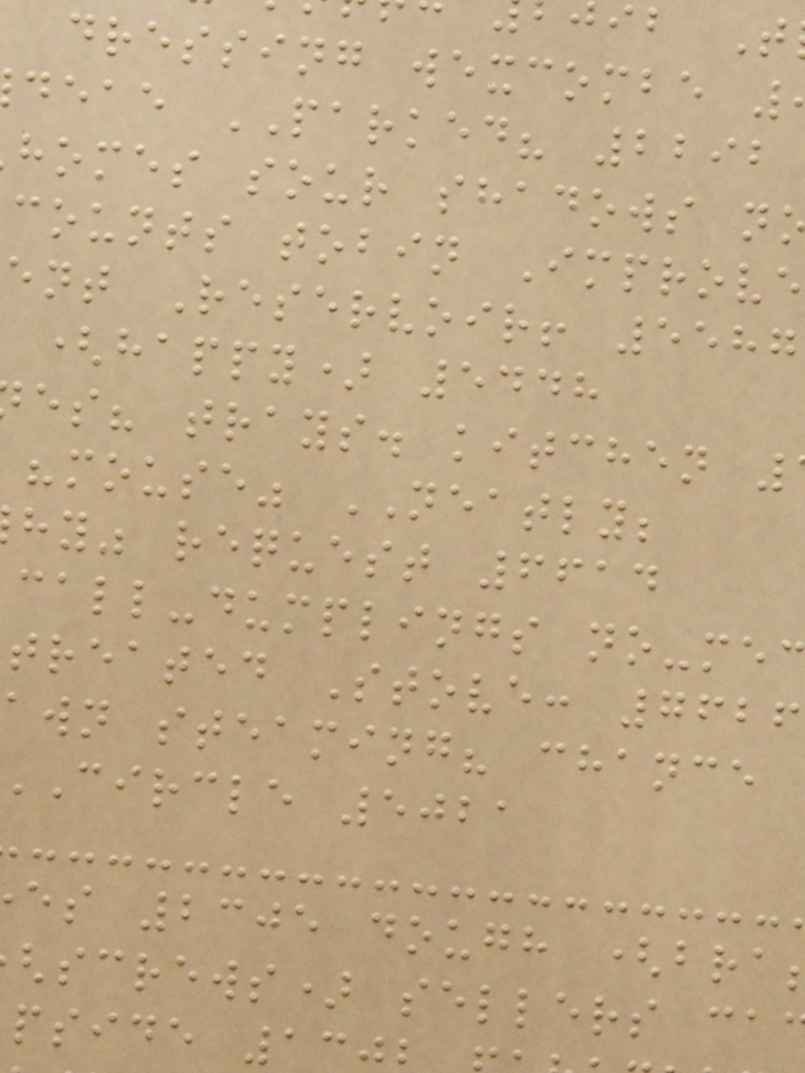dressing wexcombe
deae PARKED? 2292
homes sour shadows n
counts tobin Improve
ent Reservoir! 5587
(happy) 5448
es? trays. kitchen
"mouse" NEATLY;
hy" request 6614
call-dumplings no-me
treated Stove: 7626
awn steaming? chance
circle 5021
es 2305 dough (bra
screws) sellers ca
pside 1
